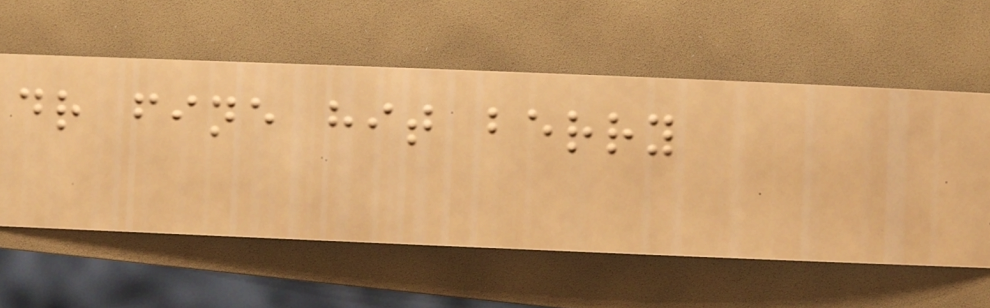dr fine hit berry
